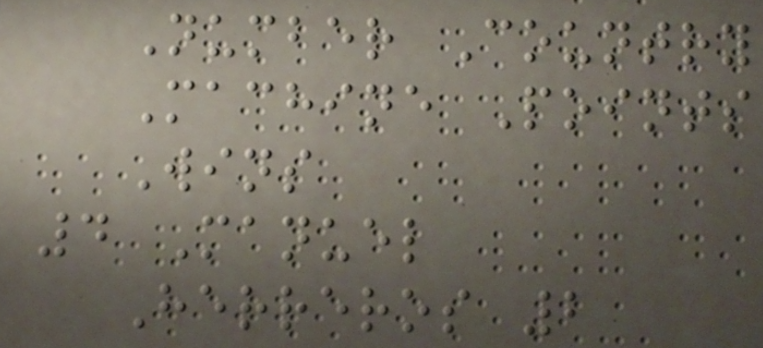Number Country
Machine Points
Wins
4 Manuel
Herreros 2
